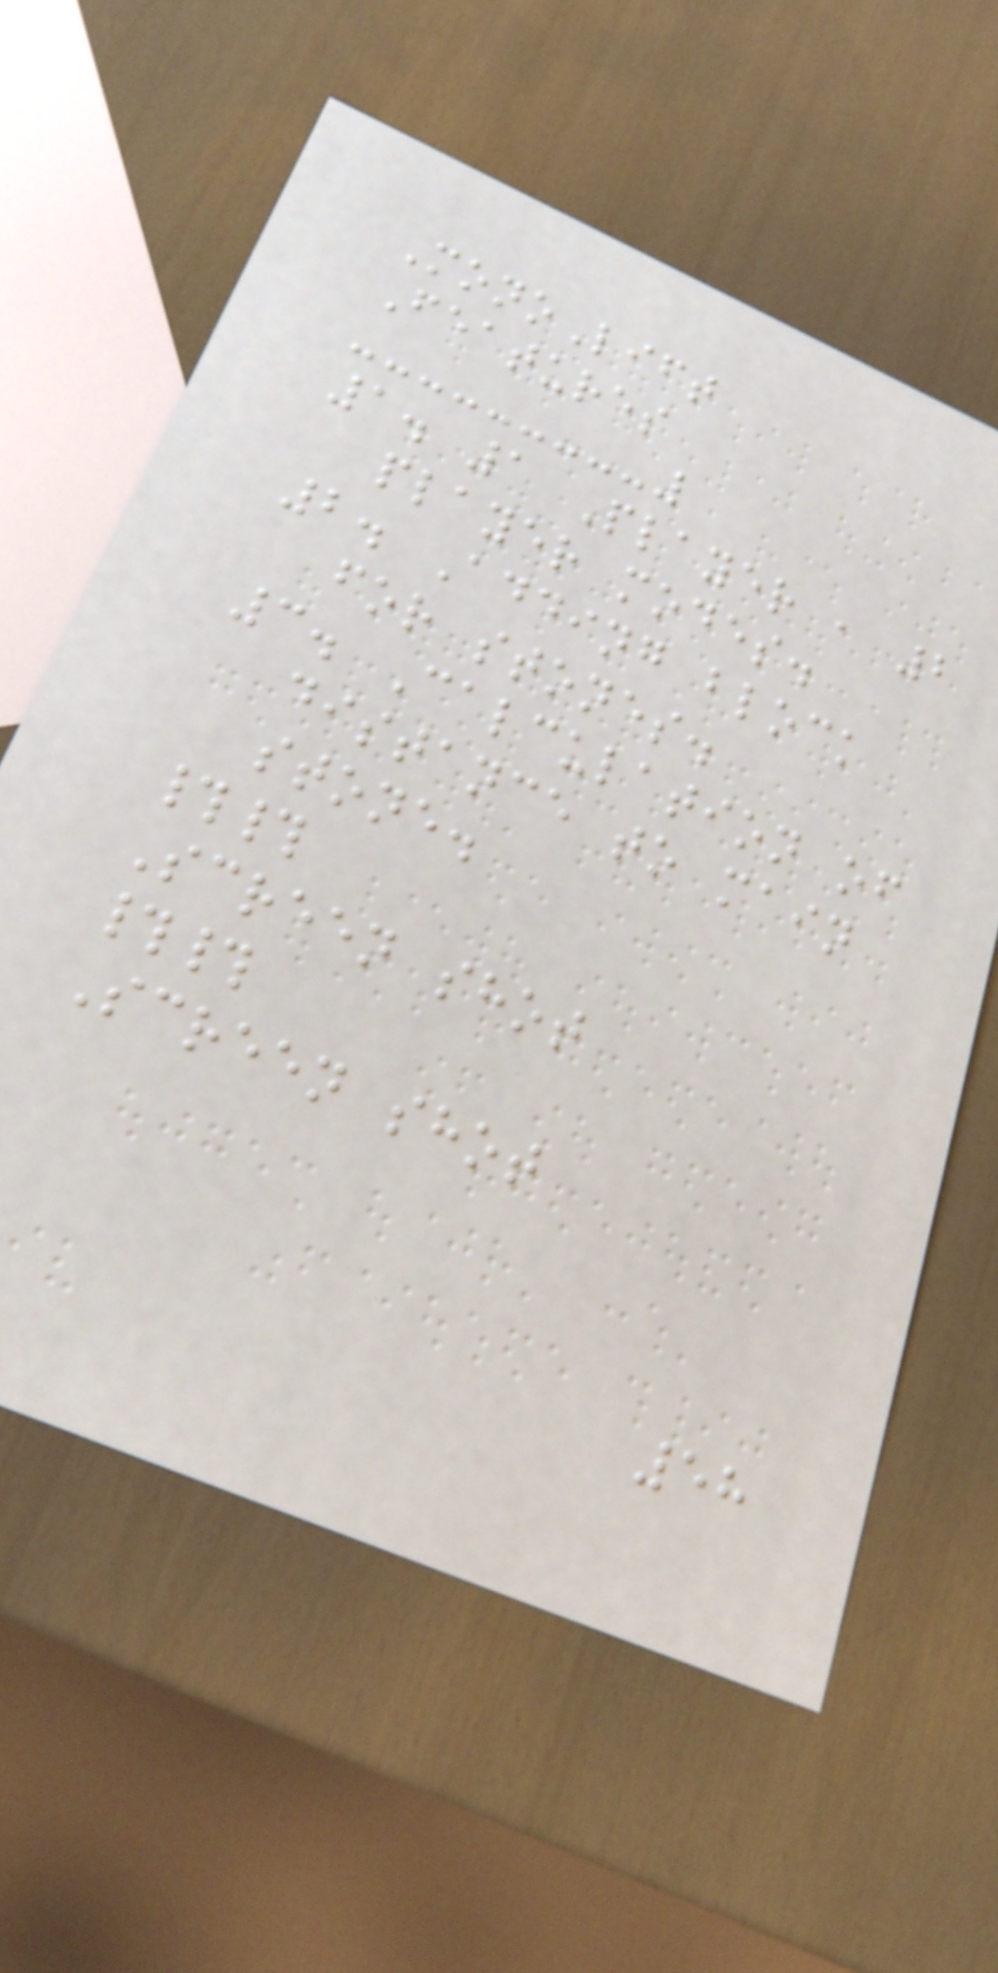MonoLift
Features
1. 1 Player , 2
player modes.
2. Adding block
for stones.
3. Calculation of
distance to main
stone.
##
Screen shot
##
Screen shot
58
